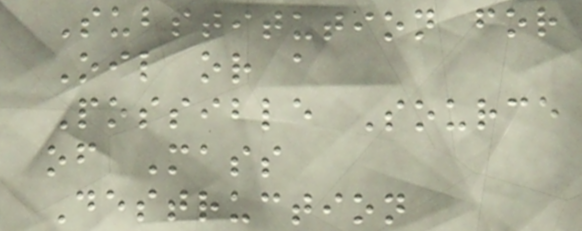Substitution for
Oil or a
Possible Source
of Mass
Destruction
